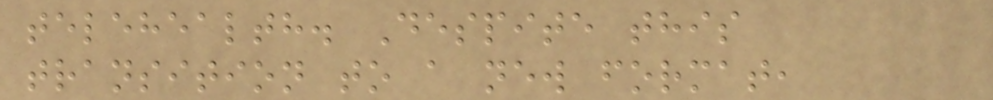telehealth. Despite this
transition to a new format,
